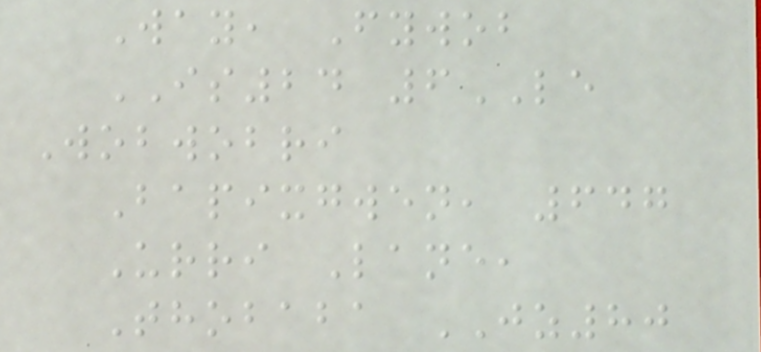Way, Fywob
IS24 6LE
Wobwobri
Bapixgwen, 647
Urri Lane,
Thobaba JZ80
